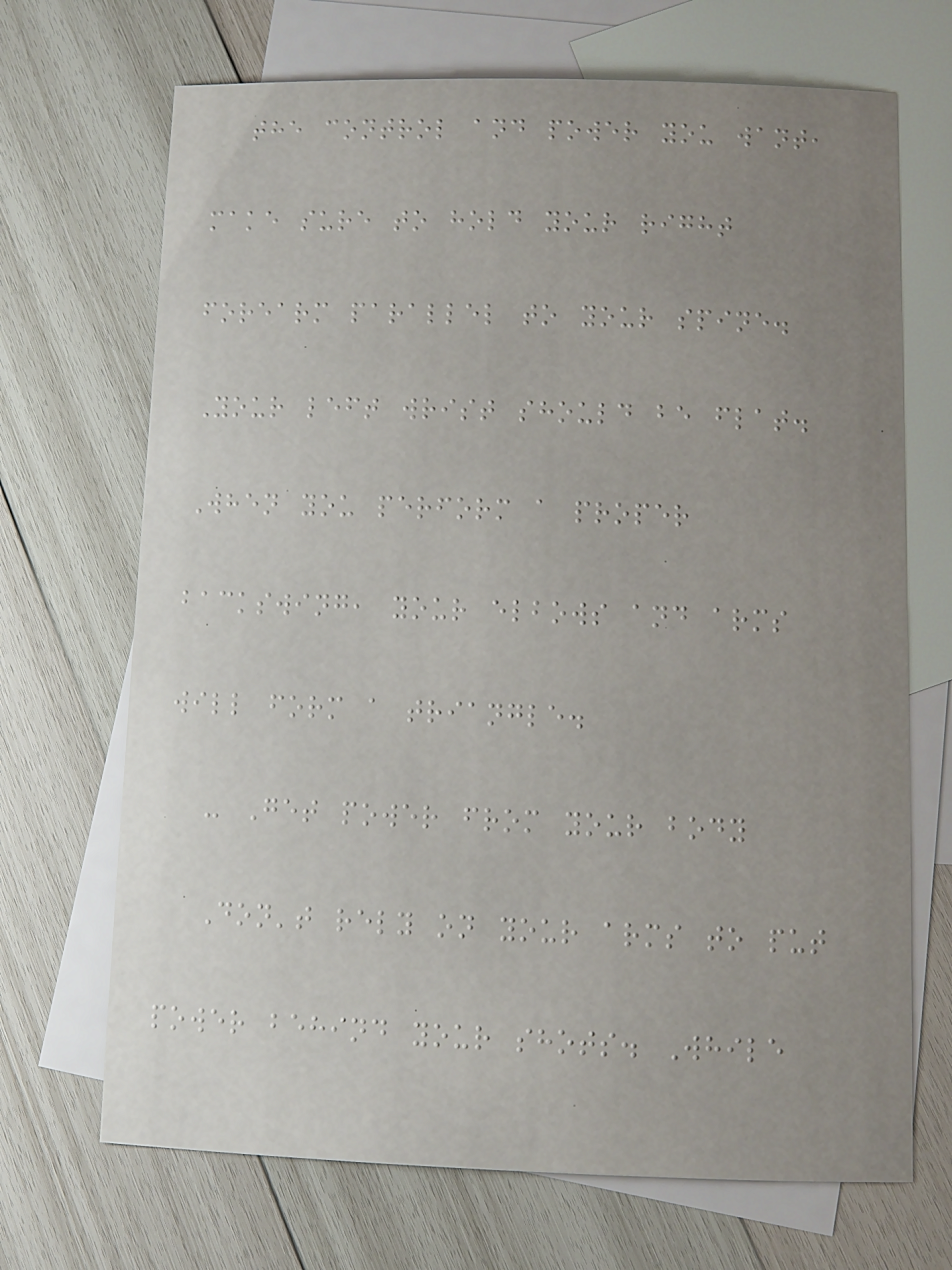the control and power you want,
make sure to hold your right
forearm parallel to your spine.
Your left wrist should be flat.
When you perform a proper
backswing, your elbows and arms
will form a triangle.
- Get power from your body
Don't rely on your arms to put
power behind your shots. While
